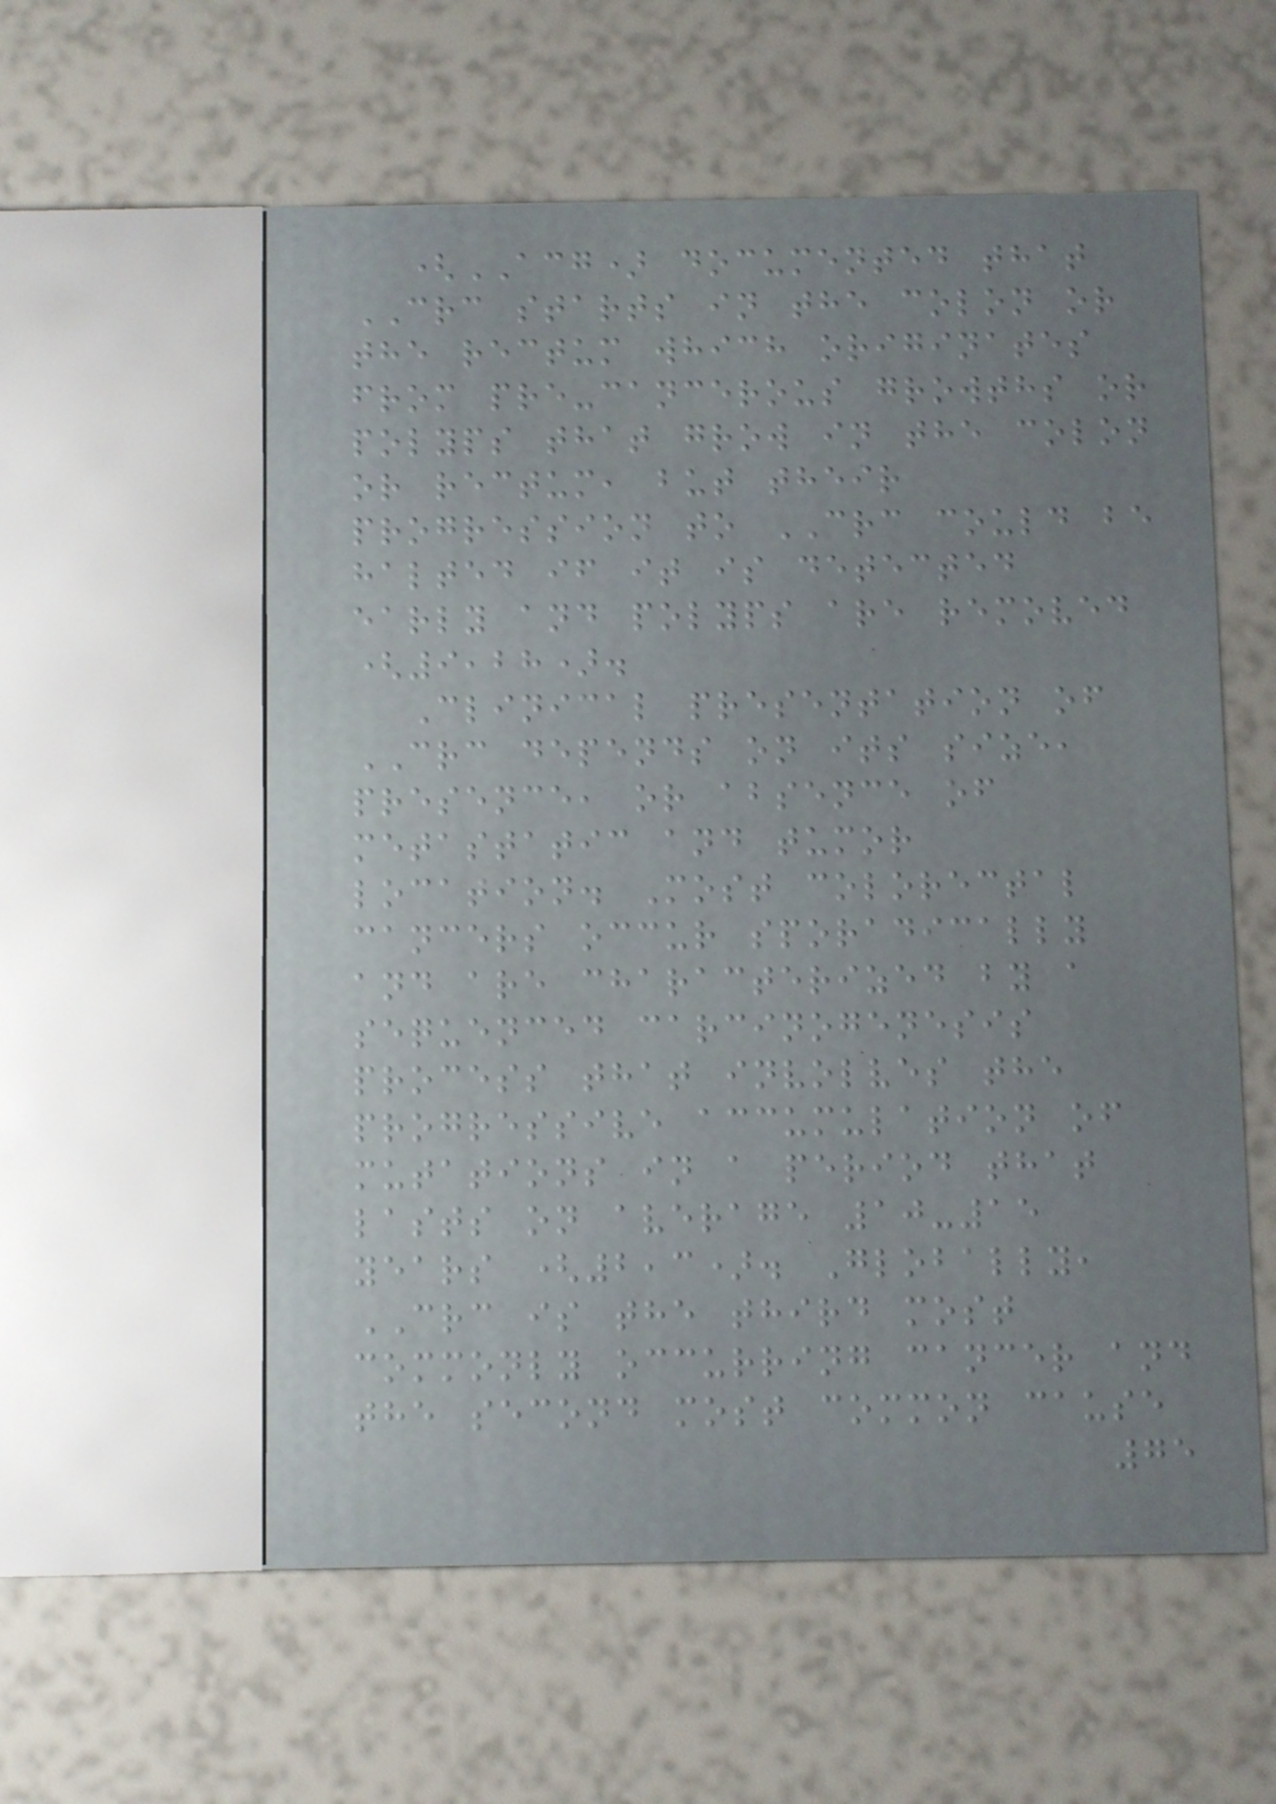(ACG) documented that
CRC starts in the colon or
the rectum which originates
from pre-cancerous growths or
polyps that grow in the colon
or rectum, but their
progression to CRC could be
halted if it is detected
early and polyps are removed
(9,28).
Clinical presentation of
CRC depends on its size,
presence, or absence of
metastatic and tumor
location. Most colorectal
cancers occur sporadically
and are characterized by a
sequenced carcinogenesis
process that involves the
progressive accumulation of
mutations in a period that
lasts on average 10-15
years (2,3). Globally,
CRC is the third most
commonly occurring cancer and
the second most common cause
75
